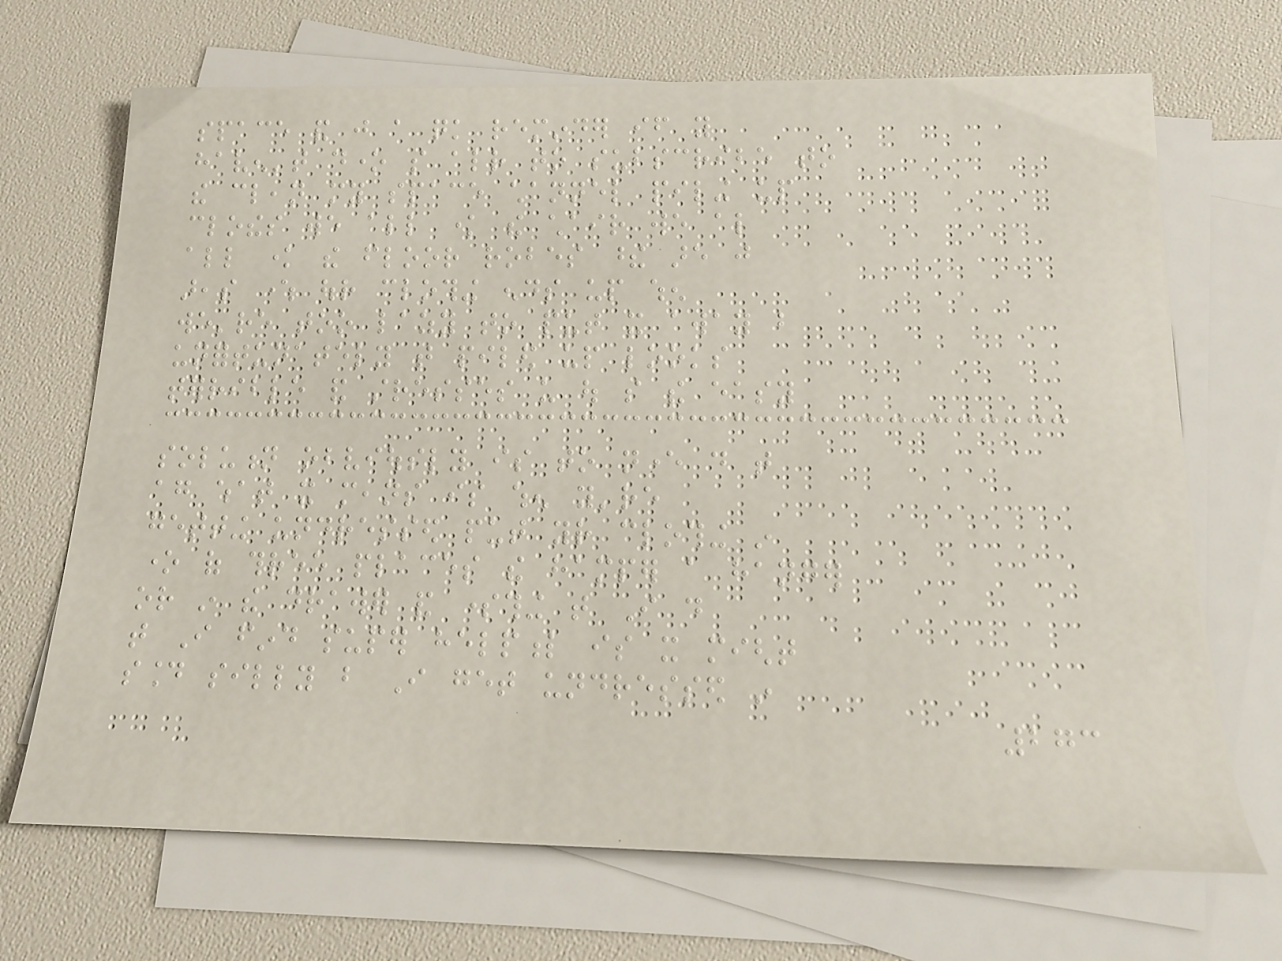space and just a quick reminder if you
haven't done so already to subscribe to
the clean my space channel piling up
clothes we all know the chair we also
all know the floor robes these are just
areas where our clothing ends up when
we're too lazy to put it away but
unfortunately that piled up looks
terrible and stresses us out so the easy
solution obviously is to never do that
again what it means is when you're
getting undressed put your clothing in
one of three places the hamper a hanger
or in the drawer and something that I do
that I find super helpful is it might
sound silly but I get undressed in
273
